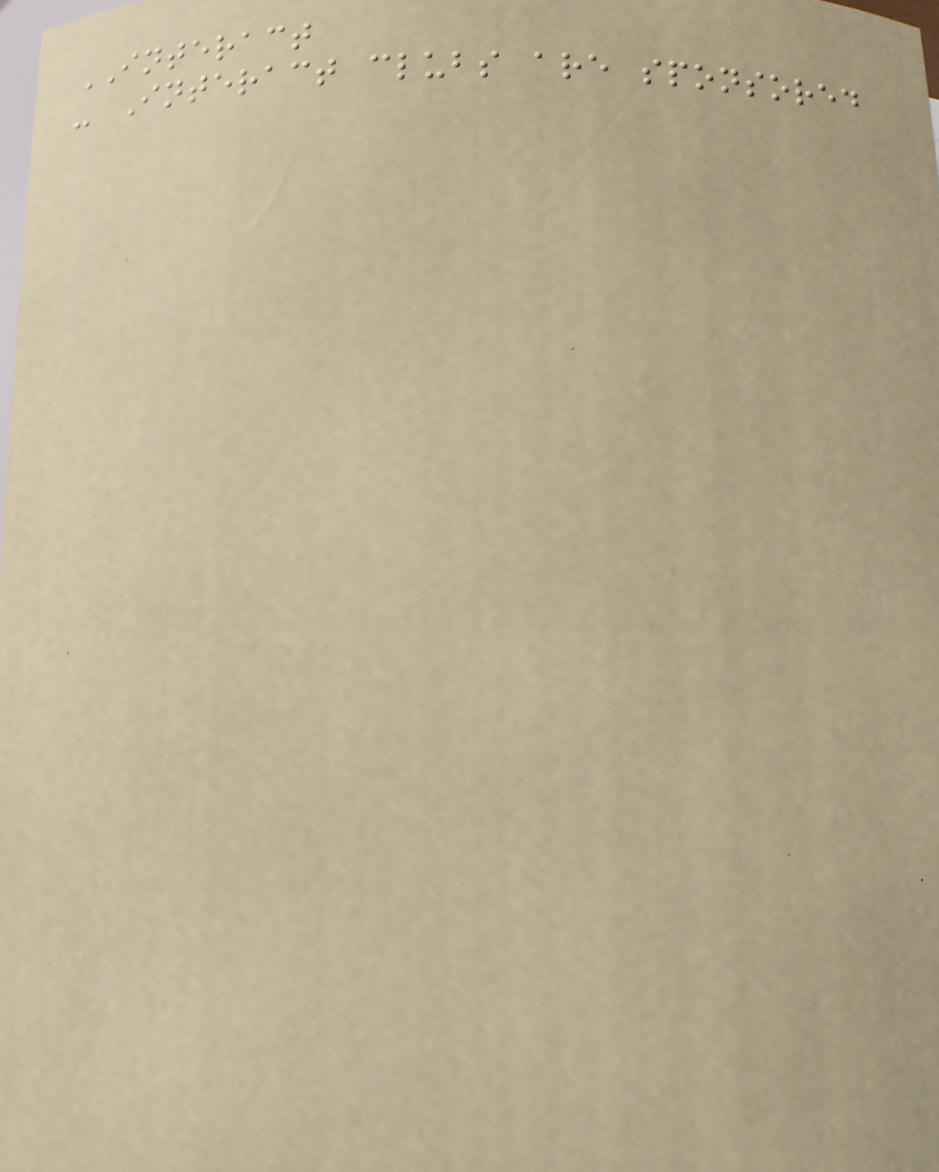INTERACT
- Interact clubs are sponsored
